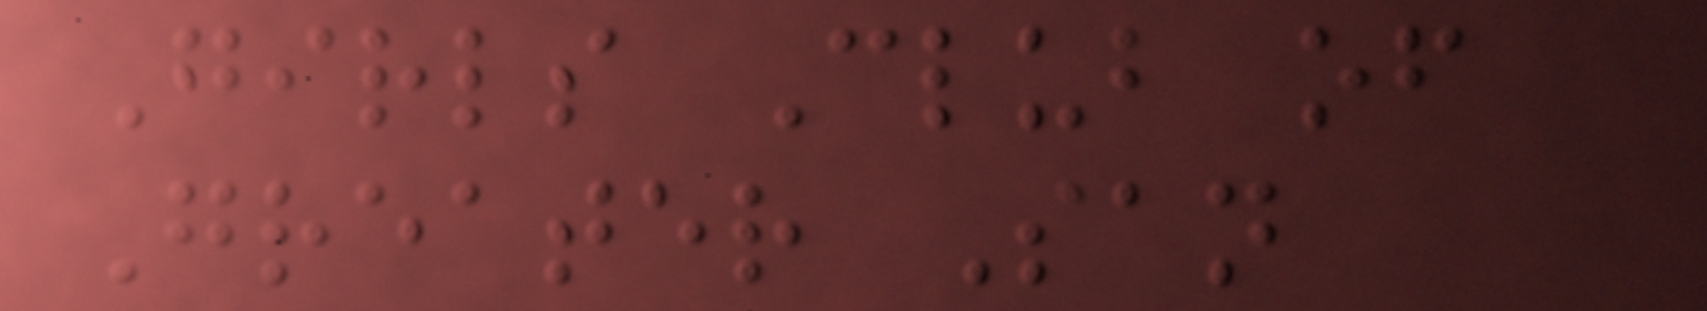Girls Club of
Greater San
